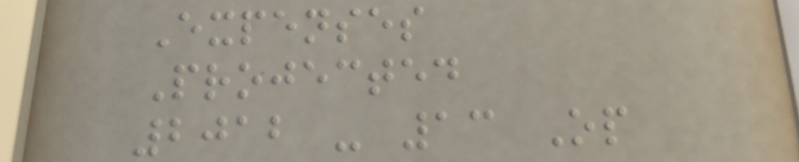Expenses
Projected
2012 - 13 Op
